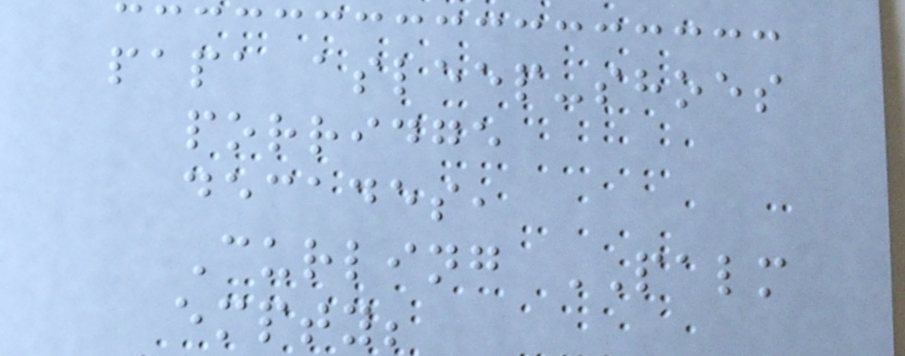papa asleep-shoes
porridge
decades,
Curling PALM
empty;
